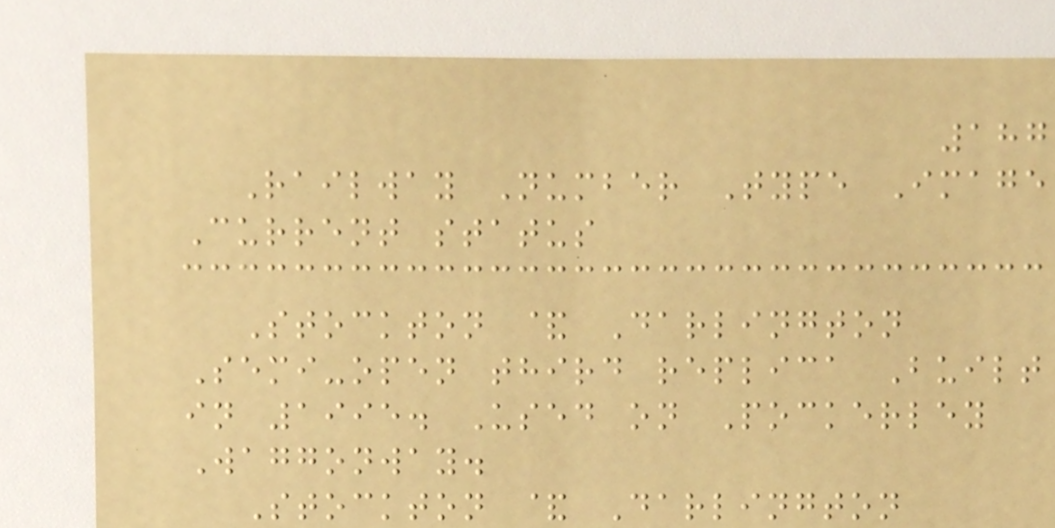187
Railway Number Type Image
Current status
Stockton & Darlington
Semi-open third replica Built
in 1995. Used on Pockerley
Waggonway.
Stockton & Darlington
